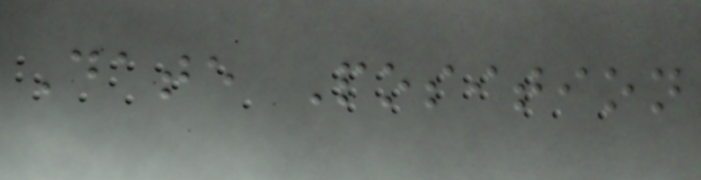Date Position
